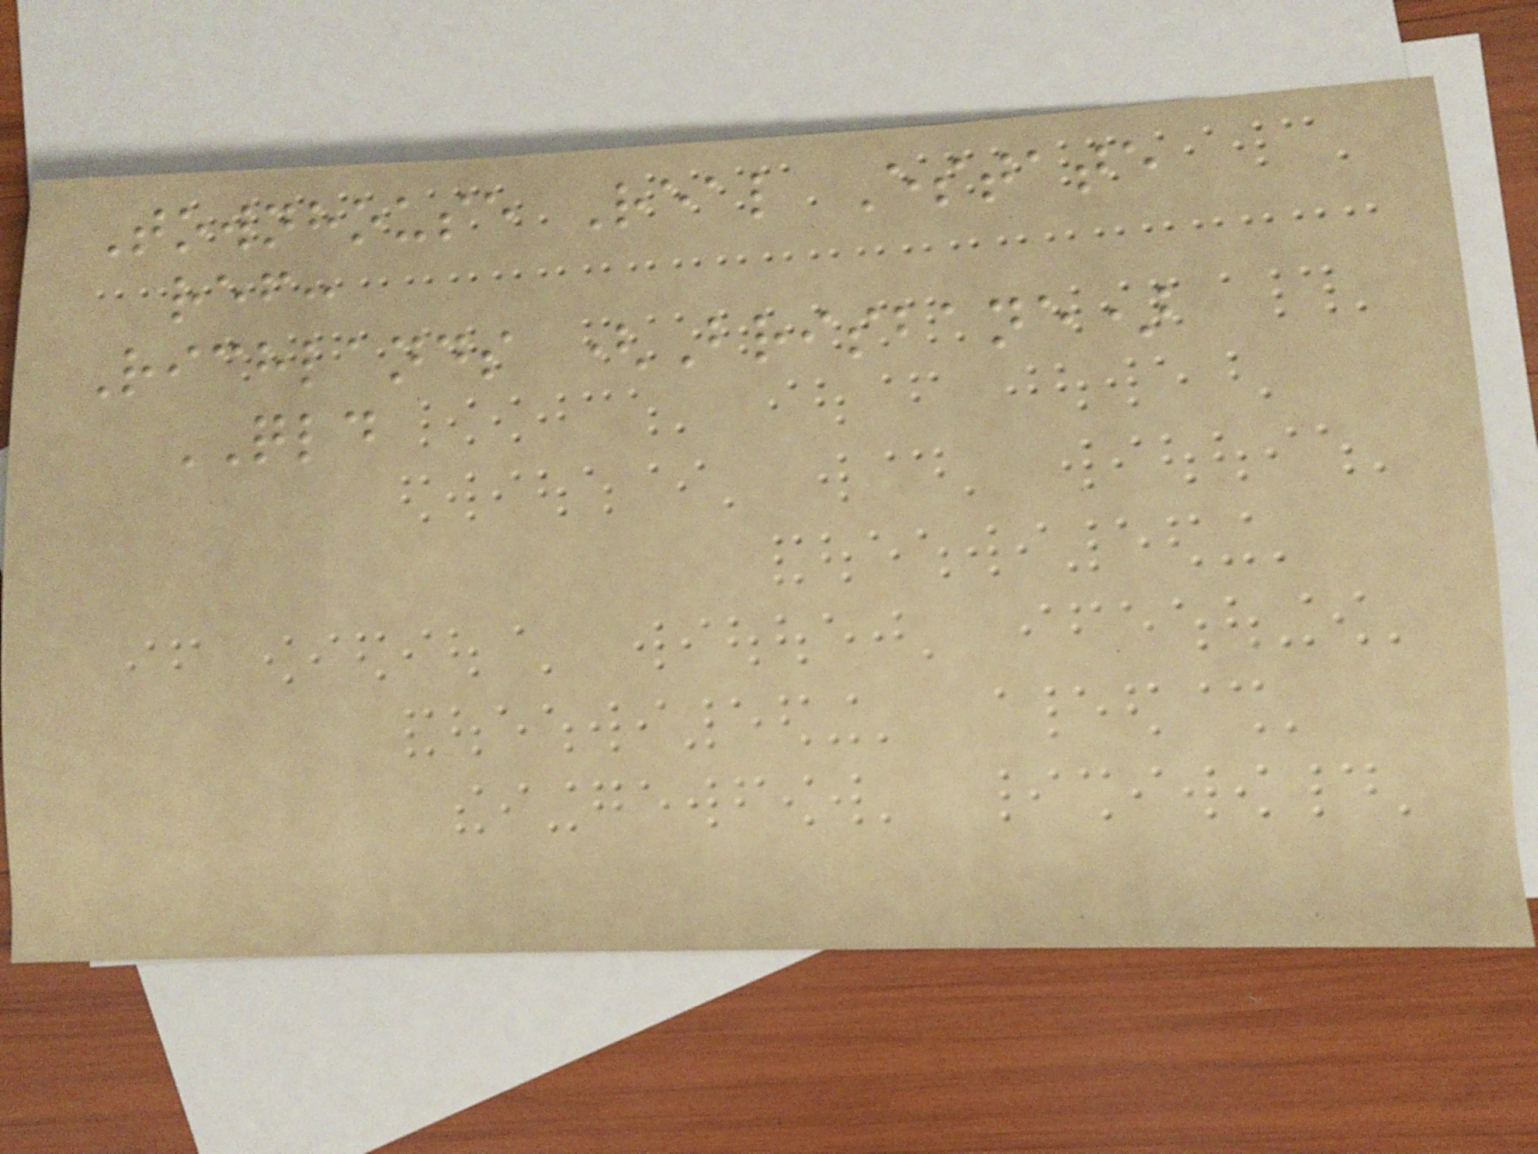Townhouse Real Estate
ref:
Richlands (Brisbane)
QLD
